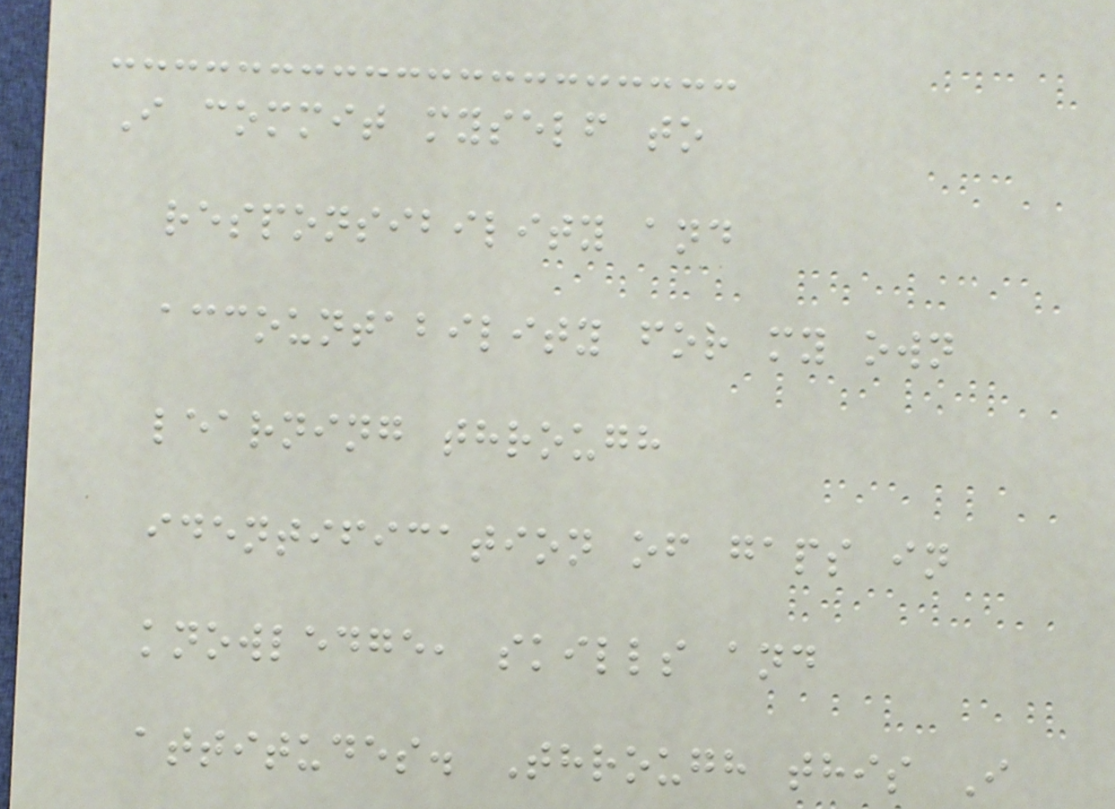I commit myself to
responsibility and
accountability for my own
learning through
identification of gaps in
knowledge, skills and
attitudes. Through this I
